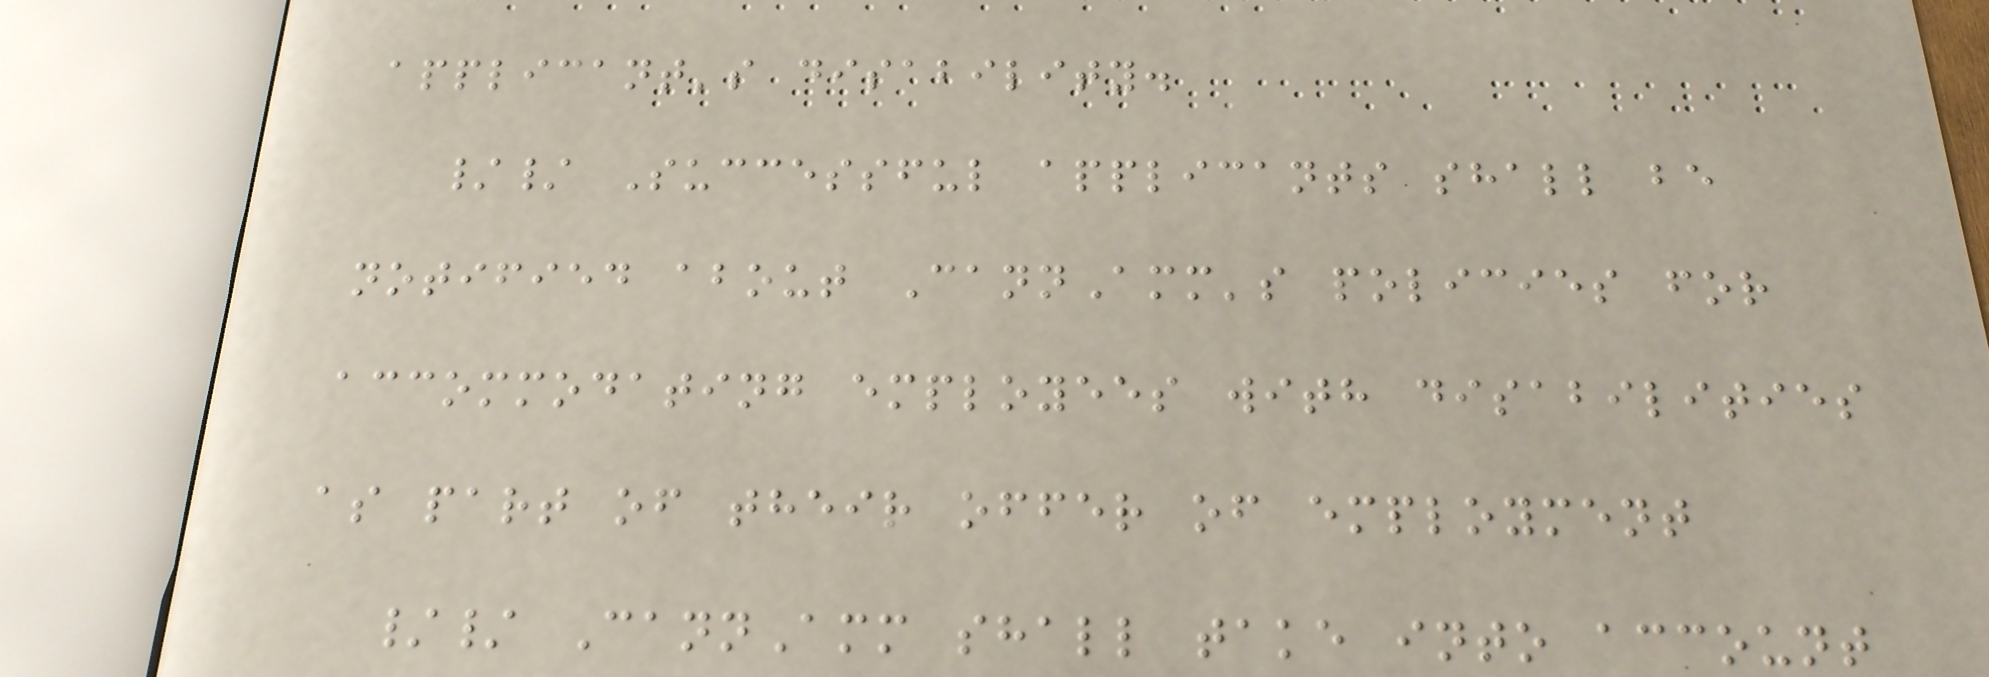applicant's disability.
// Successful applicants shall be
notified about CannAmm's policies for
accommodating employees with disabilities
as part of their offer of employment
// CannAmm shall take into account
